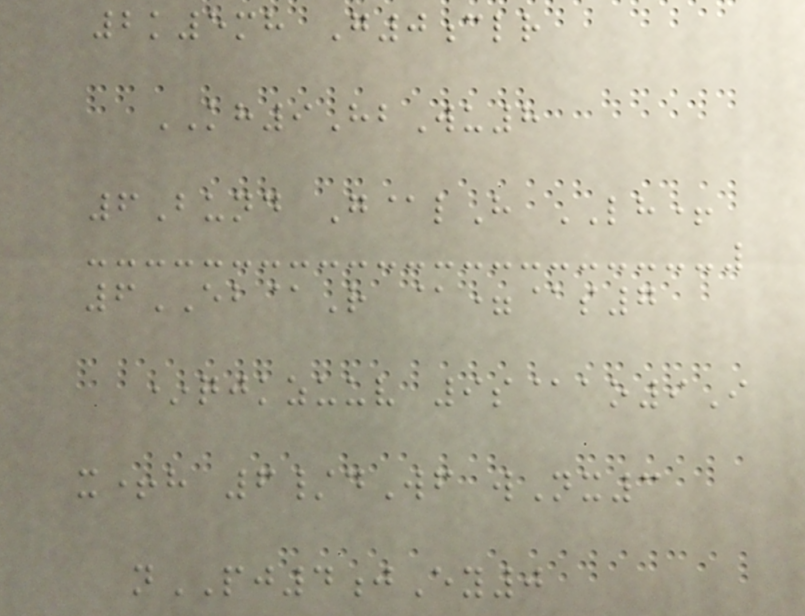2k5mh G0clr
KH9HbWu8
6Bund G@lH LH+
6EB@R @=@s7
*qjkzuuv 9s@ao9I
x+h 6/dWf wNx3
nPJ4jEy0
